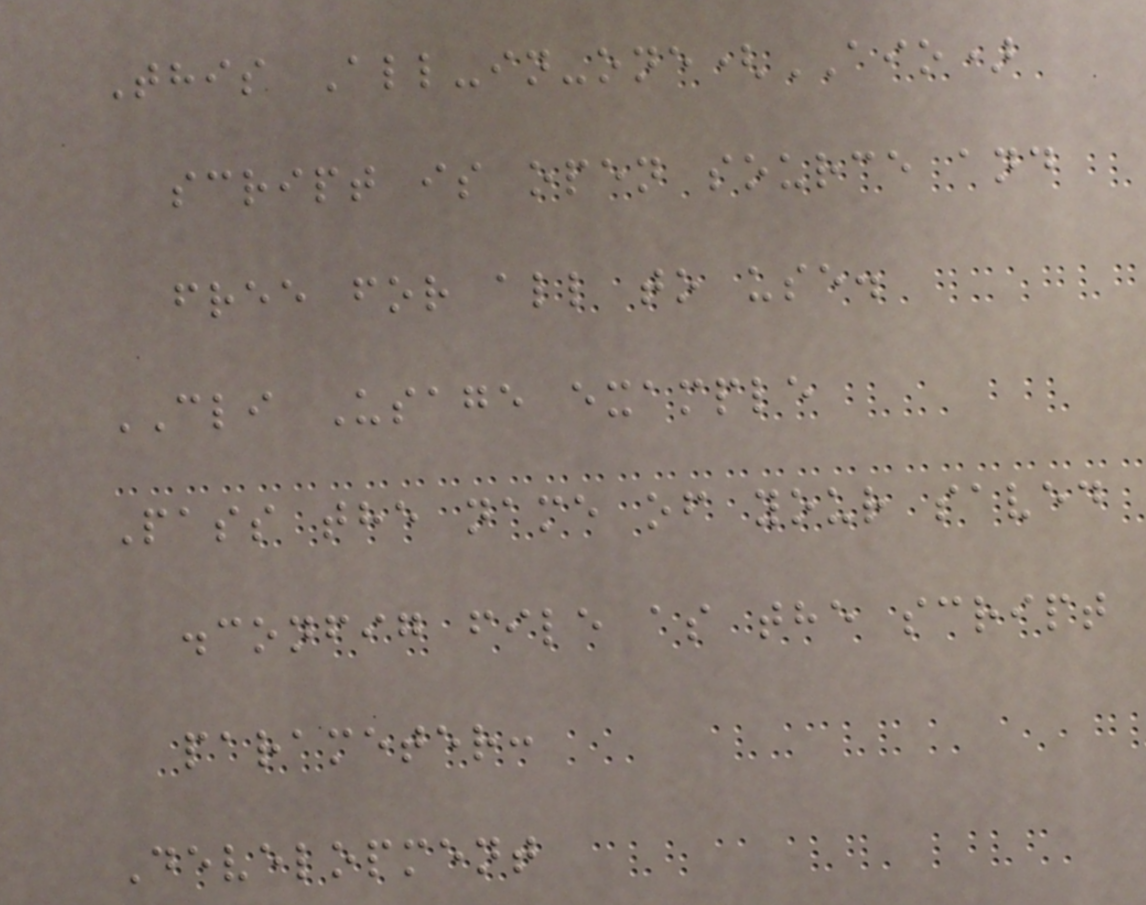This All-in-one(AIO)
script is open source and
free for all to use.
CLI Usage example
Pass the name of your saved
.config file as the script
parameter:
Development
